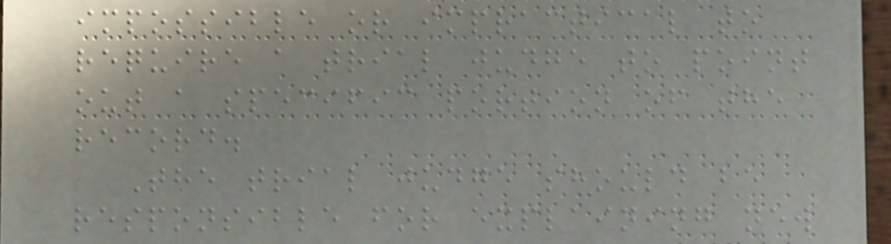impossible or impractical to
require a trial judge to point
out a specific portion of the
record.
The trial judge should be
responsible for explaining new
